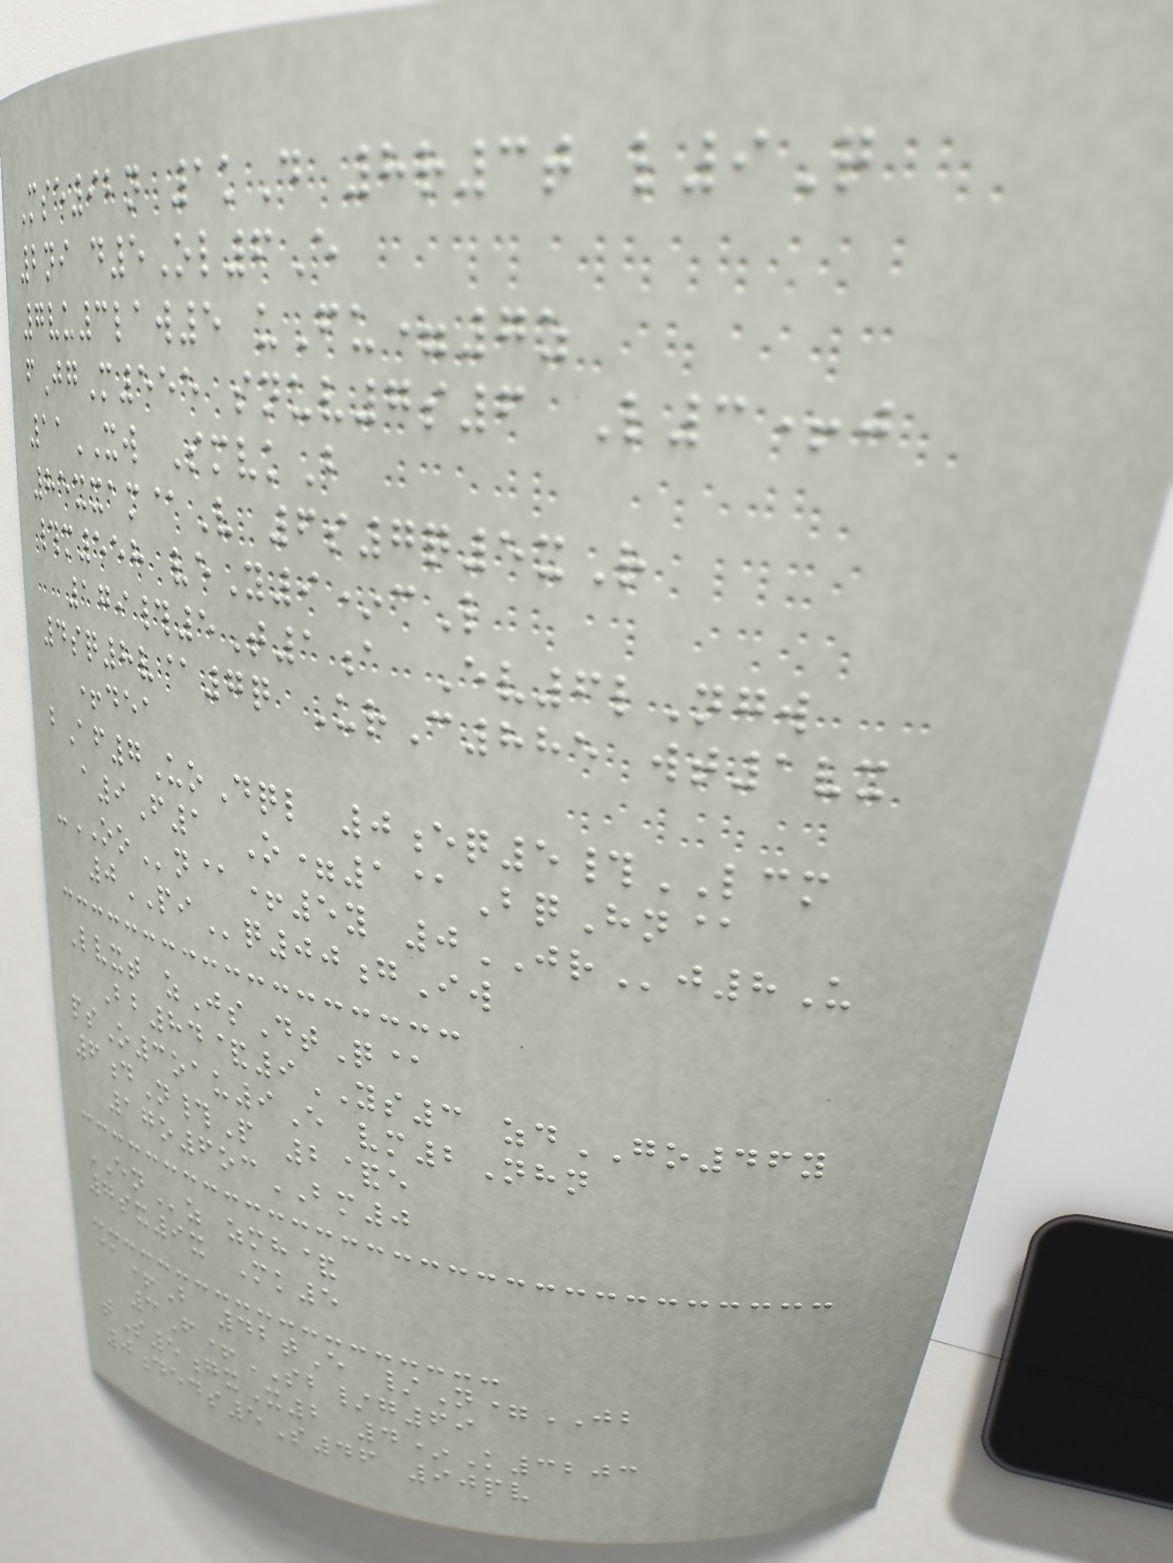Mse92n 1kD 8r3t l9Q
2ni d5Ol6E
7vu3law5 uFu=7z
fJgM555 snuv7s6 L3+j
11XW SmvkB
85xxam@V 6s7q5xR
#m558 veY9*cL
179#5T1a Ev6lNgw
4sq8v@7q UrC885 wt1vx
+dea
bAf7UoDql 0eq5#LCM
a9F1 O=1@BqHn@
-OOn@+5y 0JRj8U
0PIq00gIw
Lvxt zJsDtQ@
Bb84&9YS3 zdGO46y
psO3oau9E vm2Nhn
6dN#P 2&e
17o6ocBM0
ENz zmh&
7sx9x Mk5
@+B 42tE /N=JB
3F+SB/g69
tS5gxX2 4*K3203
0deds5S46 90pv
